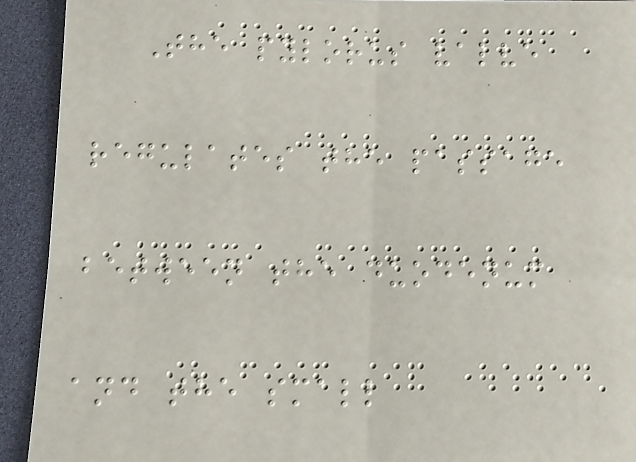The pylorus valve
regulates the passage
between the duodenum
and the small
